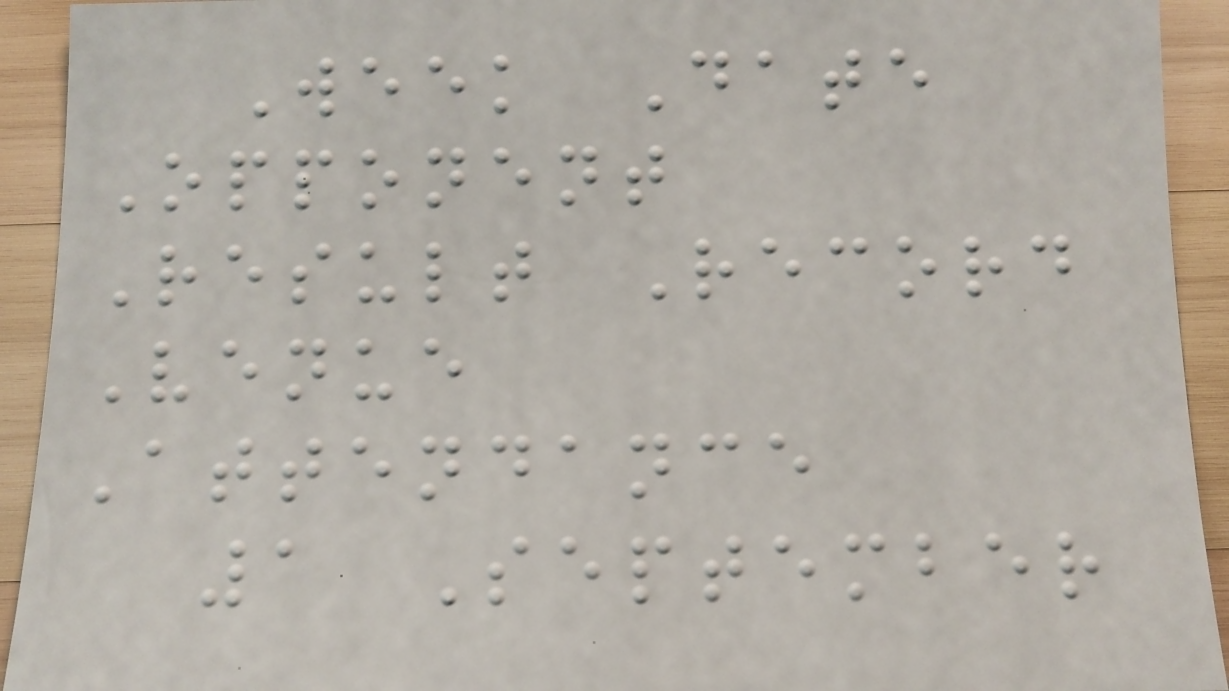Week Date
Opponent
Result Record
Venue
Attendance
1 September
